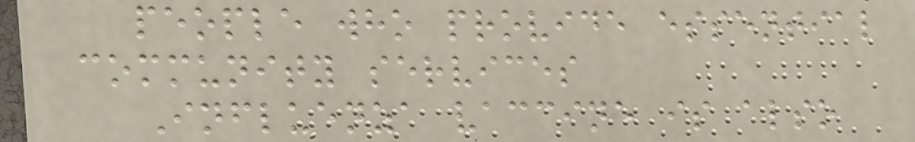people who provide essential
community services
Influenza vaccine is also
